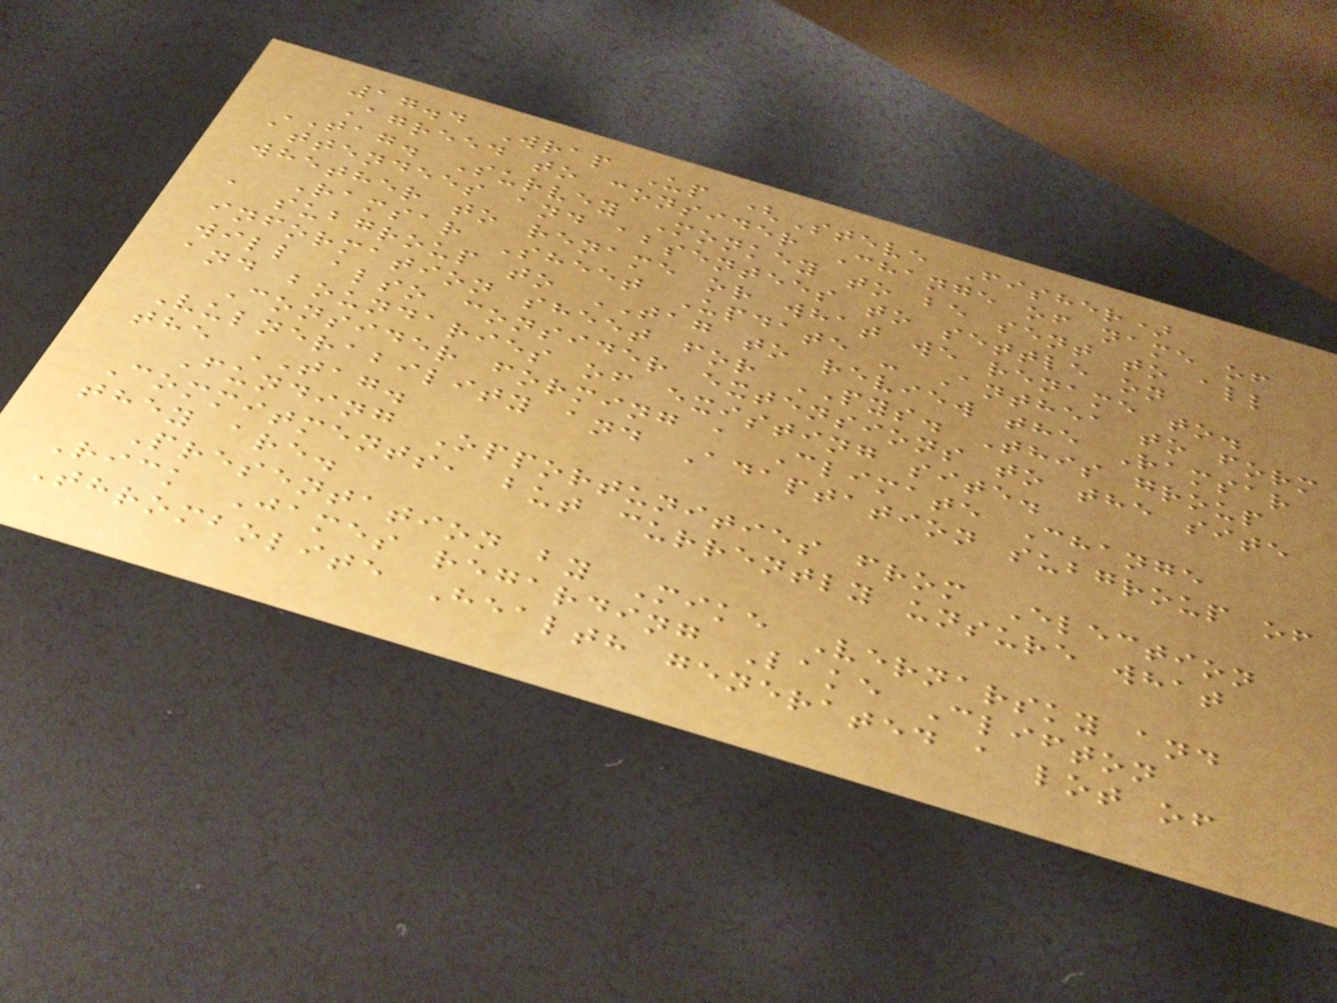17.4 Wrap Up (Steve Fisher)
Agreed to consider Change of name of
TAG. Survey Monkey to be sent to all
attendees and absentees to settle on
whether to rename or what we rename to.
Ramsar Sheet Update - Anthea to form
a subgroup to TAG to review the Ramsar
information sheet for PYS. This group
will also consider extensions to the site
and boundaries of existing site.
Consider forming a Climate Change
Vulnerability and Adaptation subgroup of
the TAG.
Funding Opportunities from Election
Commitments, but currently unsure what
they are.
Presentation by Mike Vernarsky and
Rick James regarding Lake Clifton
Thrombolite Health generated a lot of
